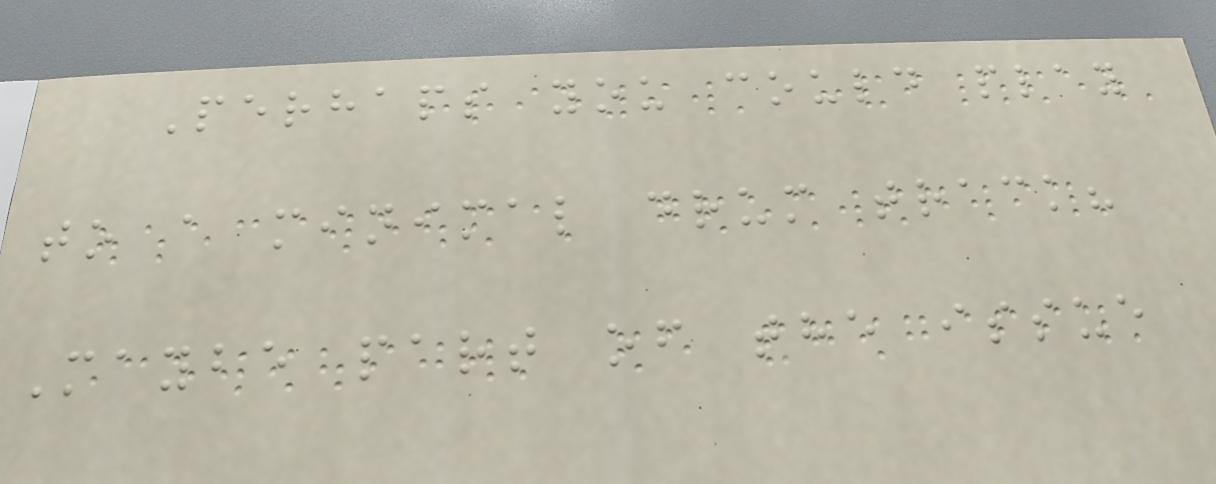Perhaps you could play
to a minimal drum track?
Maybe part of the issue
